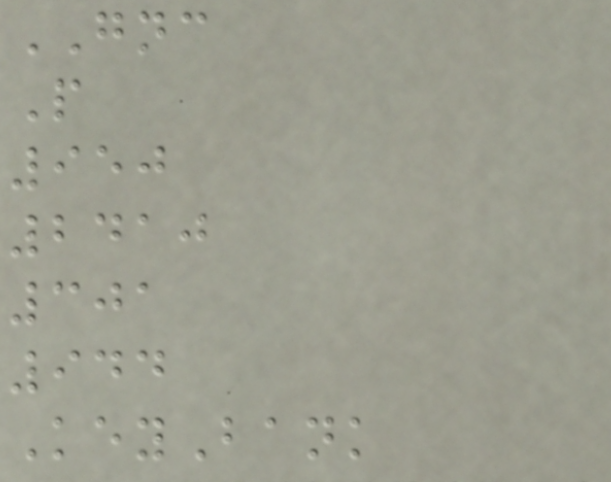GNC
P
950
2410
301
944
KeyBank
